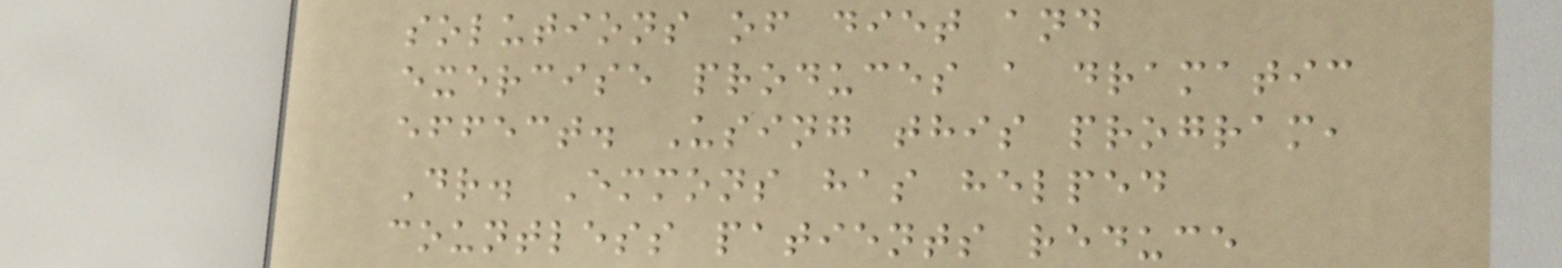solutions of diet and
exercise produces a dramatic
effect. Using this program,
Dr. Emmons has helped
countless patients reduce
